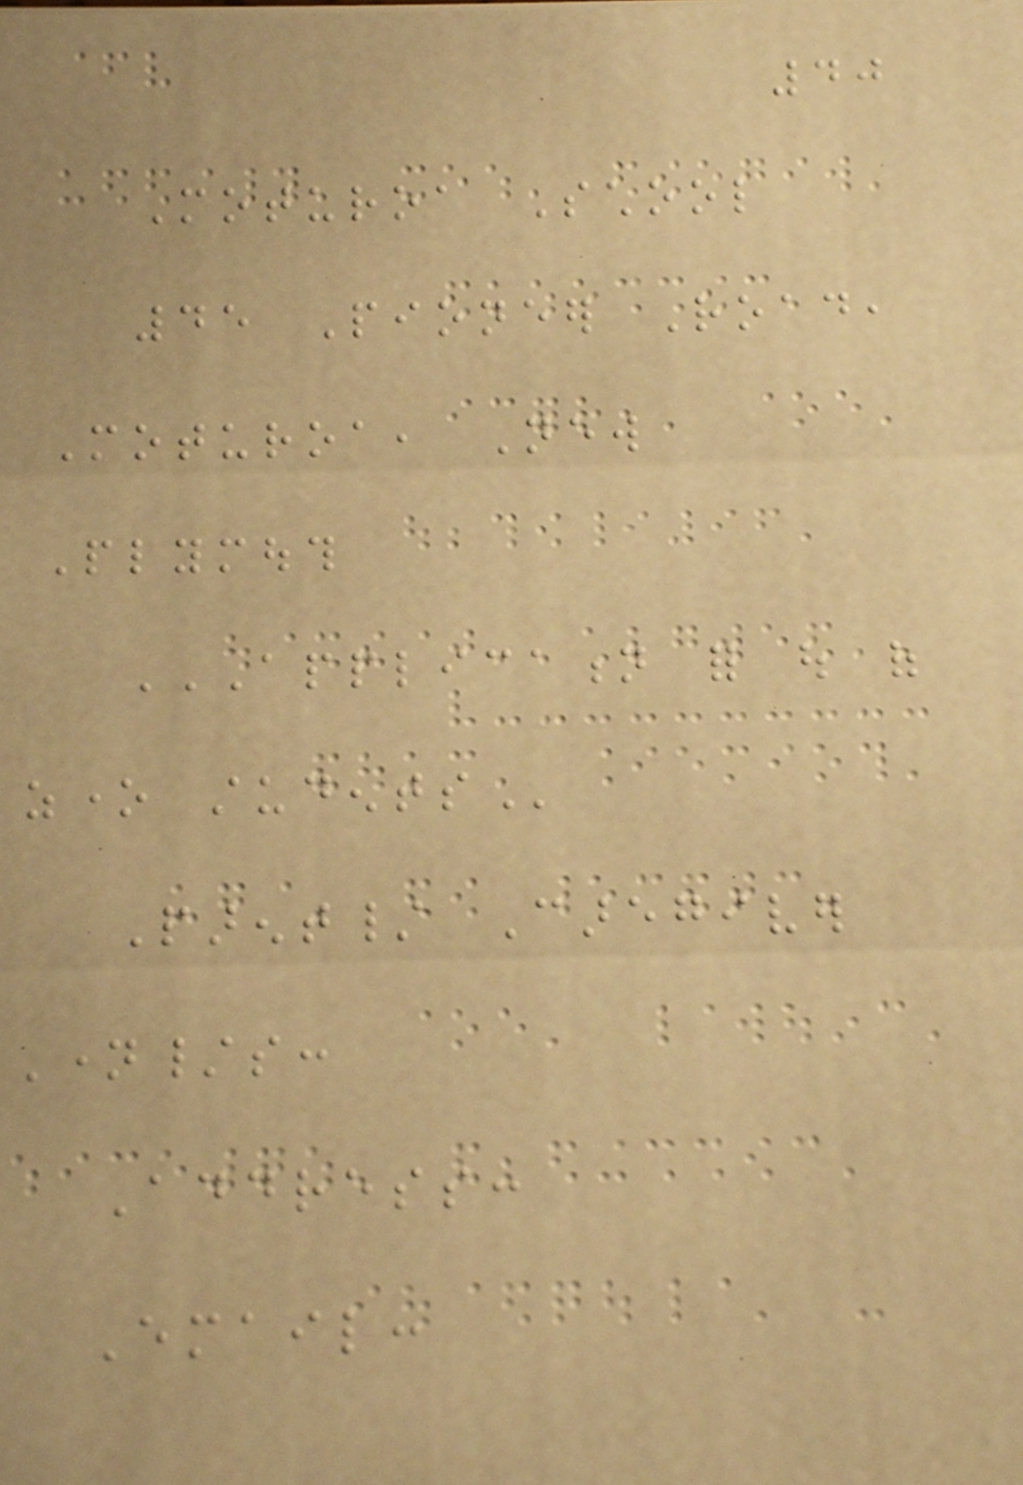40
Moturoa School
45 Pioneer Road,
Moturoa, New
Plymouth
APPLICATION FOR OUT OF
ZONE STUDENTS
Parent/ Caregiver
Name/s:
Address:
Email:
